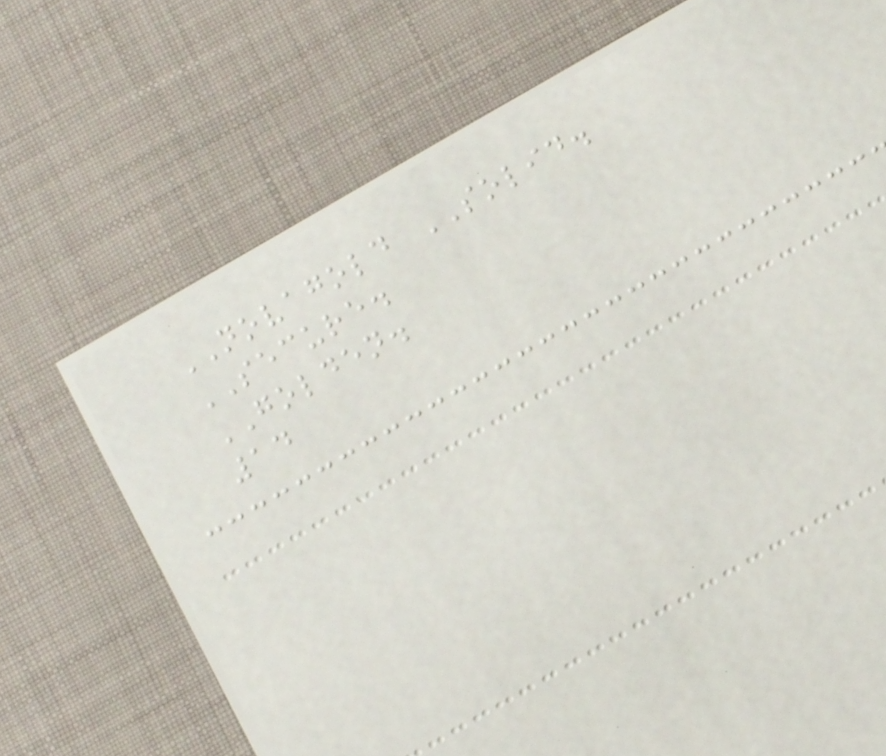NOVAGOLD SOLID.
SECURE.
GOLDEN.
14
